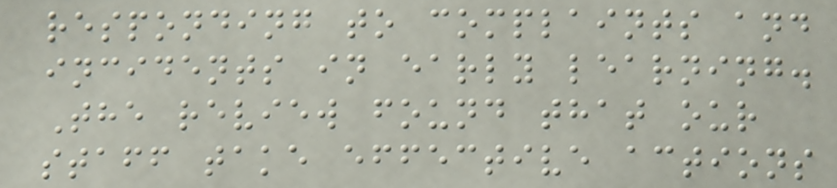responding to complaints and
incidents in early learning.
The review found that our
staff take effective actions
